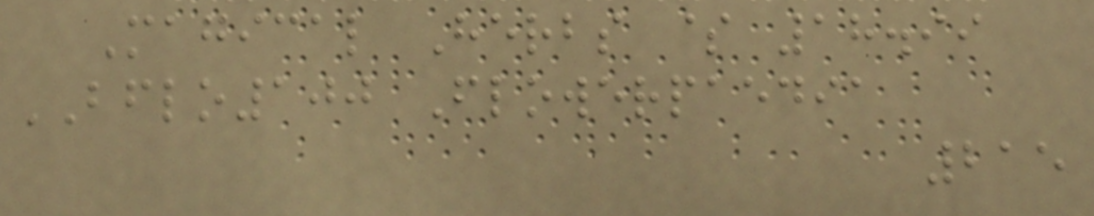Magical Herbs $ 18.99
BFLO100 Flowerpaedia
215
